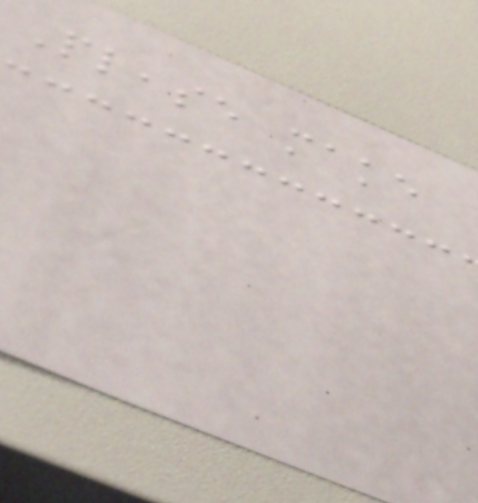Please make
